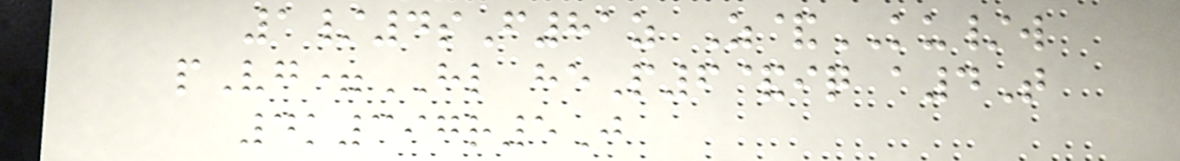1/4sF81z Z&KU/w
pVg=HL heP6&iq a4T
4k397r5J
